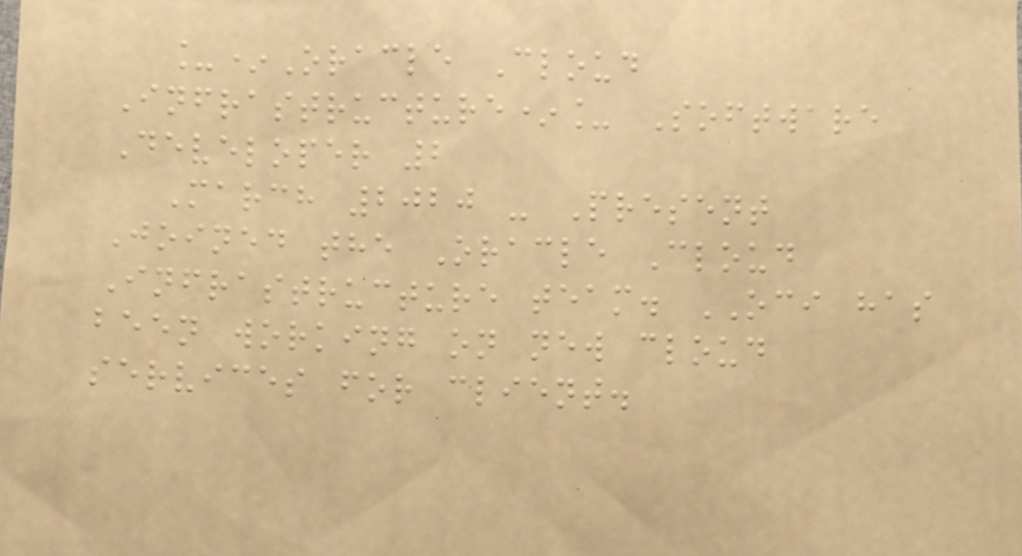_*Oracle Cloud
Infrastructure*_ Software
Developer 2
March 2020 - Present
Joined the Oracle Cloud
Infrastructure team. OCI has
been working on new cloud
services for client.
